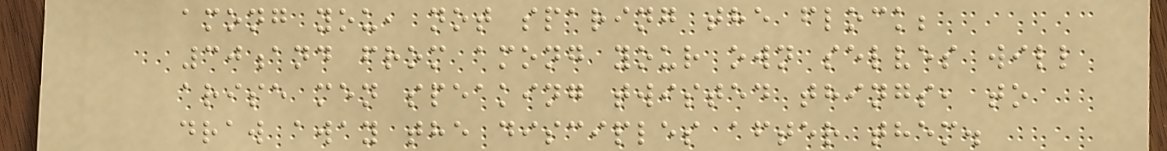among you, not sparing the flock;
30and from among your own selves will
arise men speaking twisted things, to
draw away the disciples after them.
